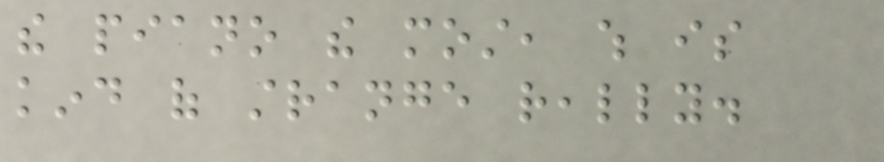the piano the most, which is
kind of strange really.
